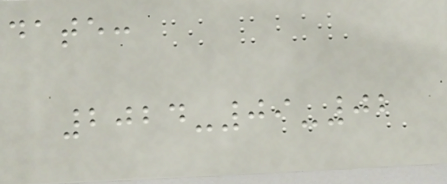date:
2024-09-02
